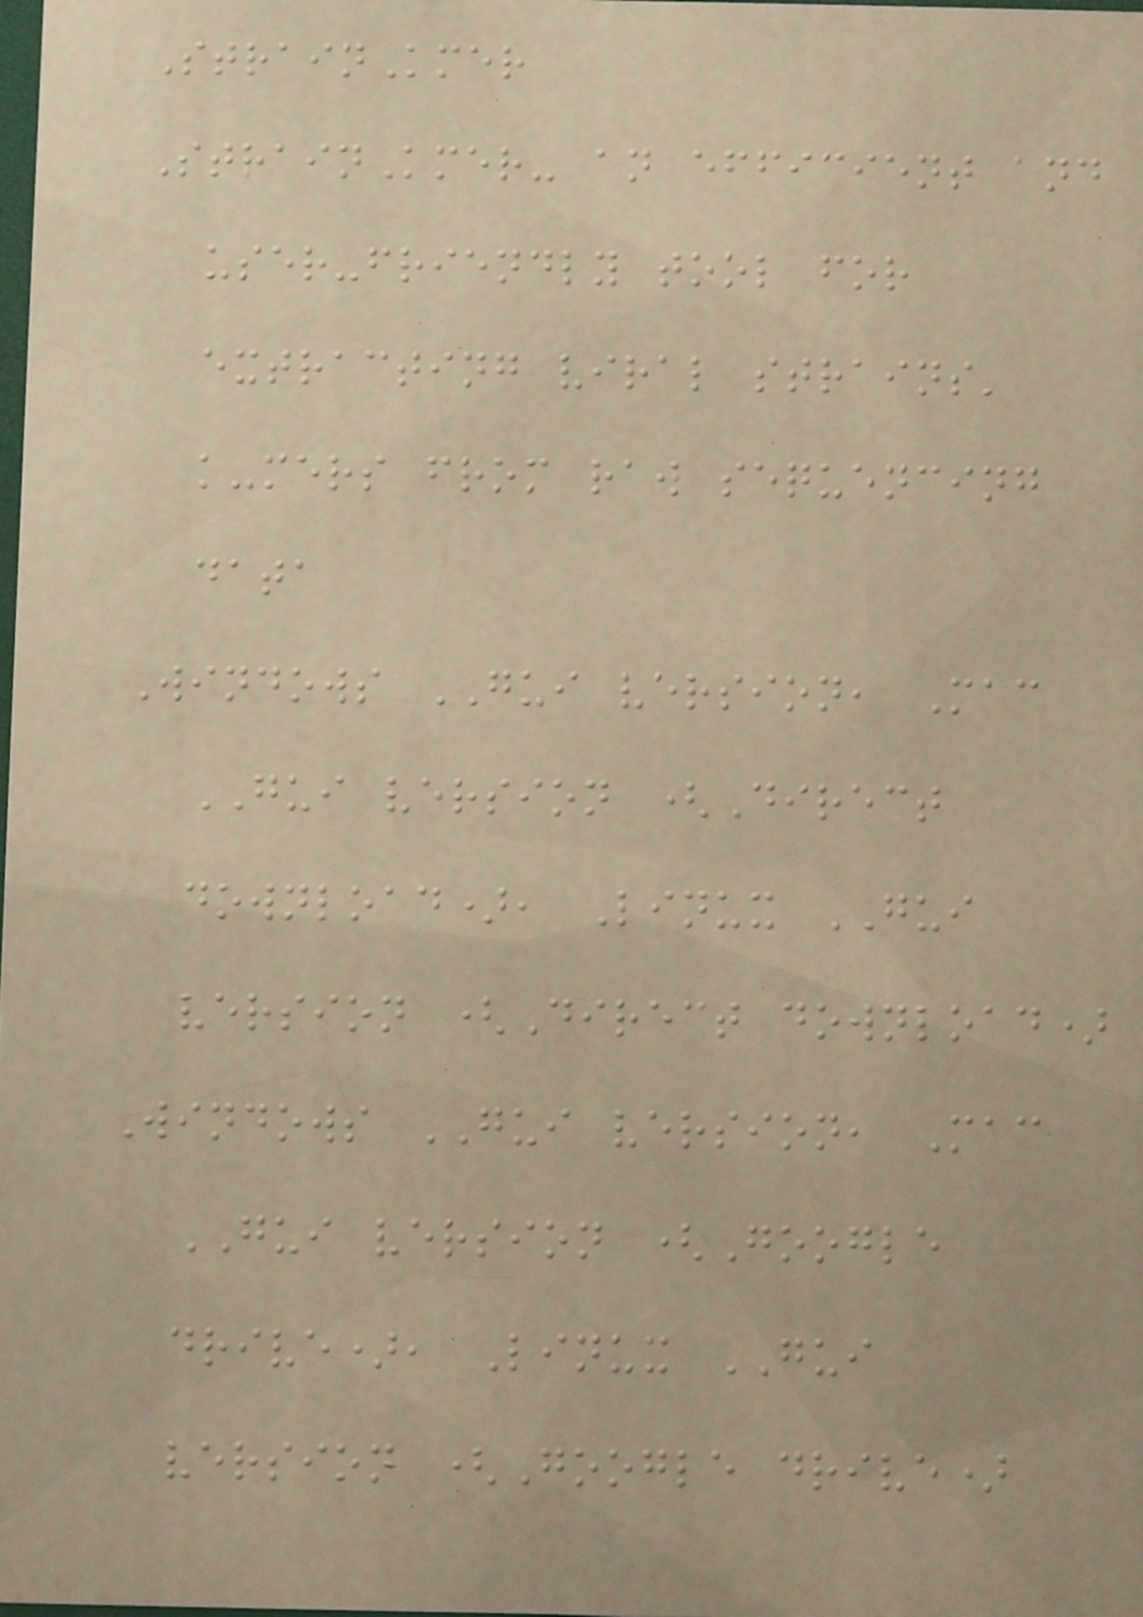StrainKmer
StrainKmer- an efficient and
user-friendly tool for
extracting viral strains'
k-mers from raw sequencing
data
Windows GUI version, Mac
GUI version (Direct
download), Linux GUI
version (Direct download)
Windows GUI version, Mac
GUI version (Google
drive), Linux GUI
version (Google drive)
